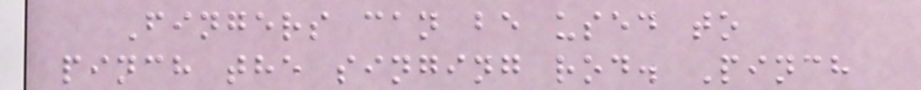Fingers can be used to
pinch the singing rod. Pinch
